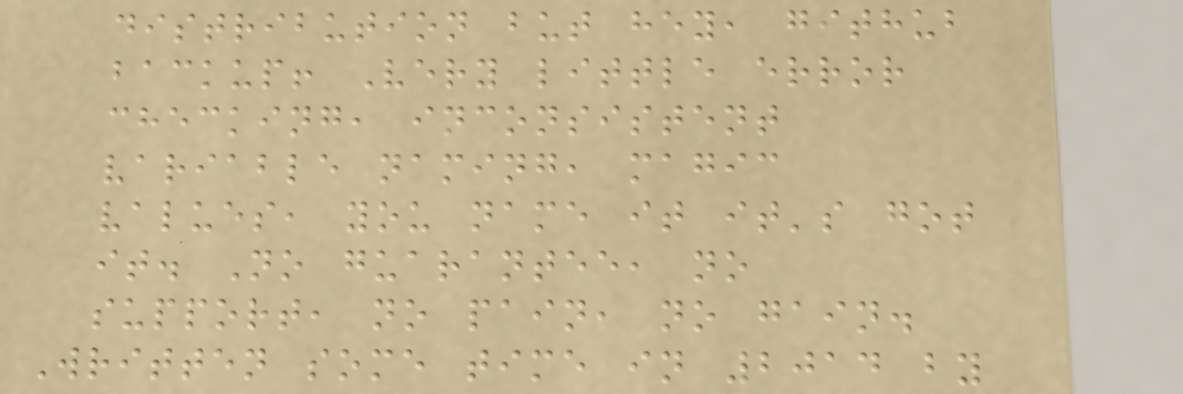distribution but hey, github
backup! Very little error
checking, inconsistent
variable naming, magic
values, you name it it's got
it. No guarantee, no
support, no pain, no gain.
Written some time in 2014 by
